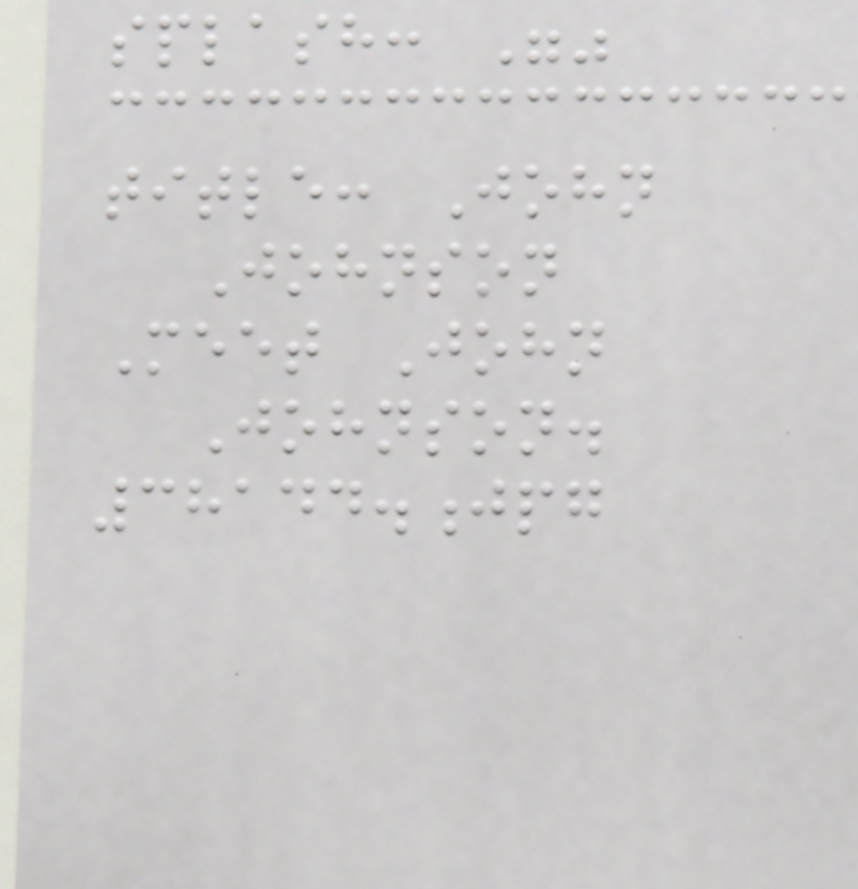splash: ""
title: John
Johnson
Meet John
Johnson.
38144.jpg
